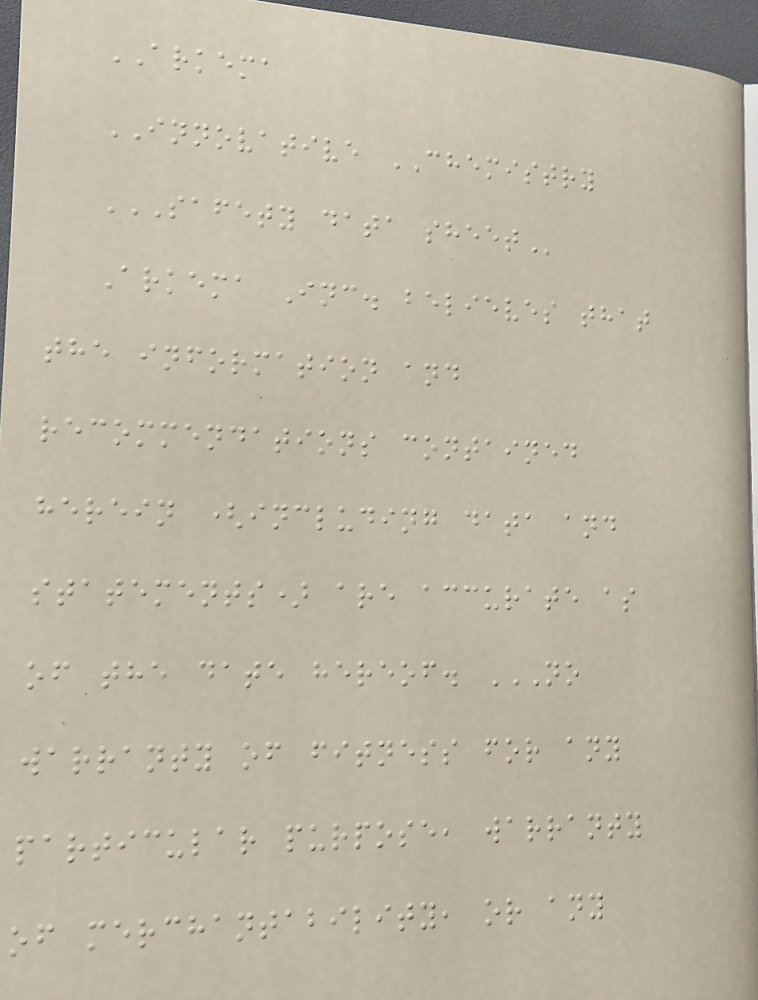ARKEMA
INNOVATIVE CHEMISTRY
SAFETY DATA SHEET
Arkema Inc. believes that
the information and
recommendations contained
herein (including data and
statements) are accurate as
of the date hereof. NO
WARRANTY OF FITNESS FOR ANY
PARTICULAR PURPOSE, WARRANTY
OF MERCHANTABILITY, OR ANY
